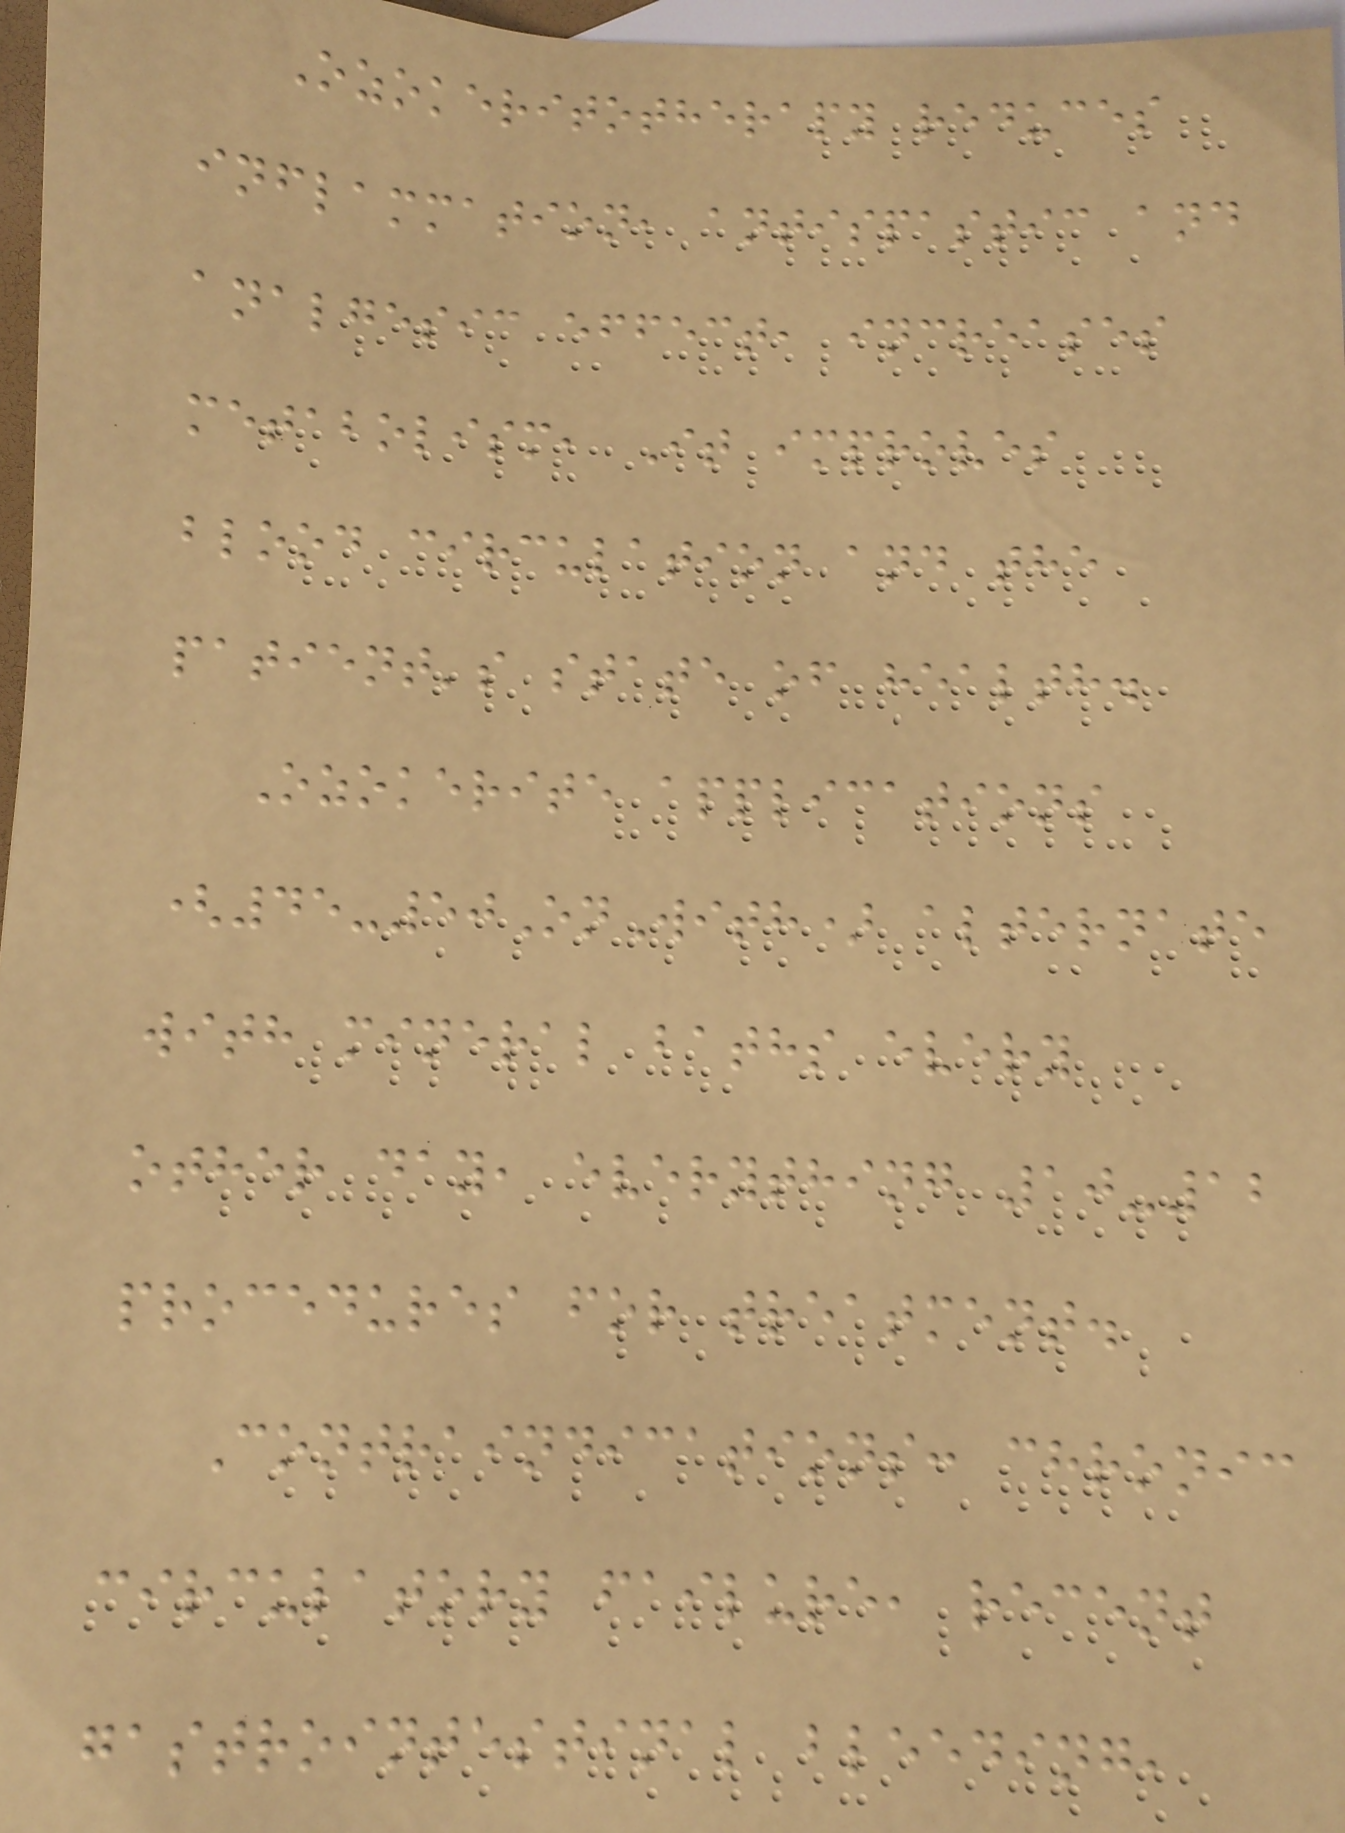Ozokeritotherapy reduces
inflammation, antispastic and
analgesic effect, increases
metabolism, It improves
blood circulation and the
patient's state of health.
Ozokerite applications
(45-50OnWith) alternate
with mineral baths every
other day, everything 10-12
procedures for treatment.
Contraindications: chronic
circulatory failure, recent
gastrointestinal bleeding,
